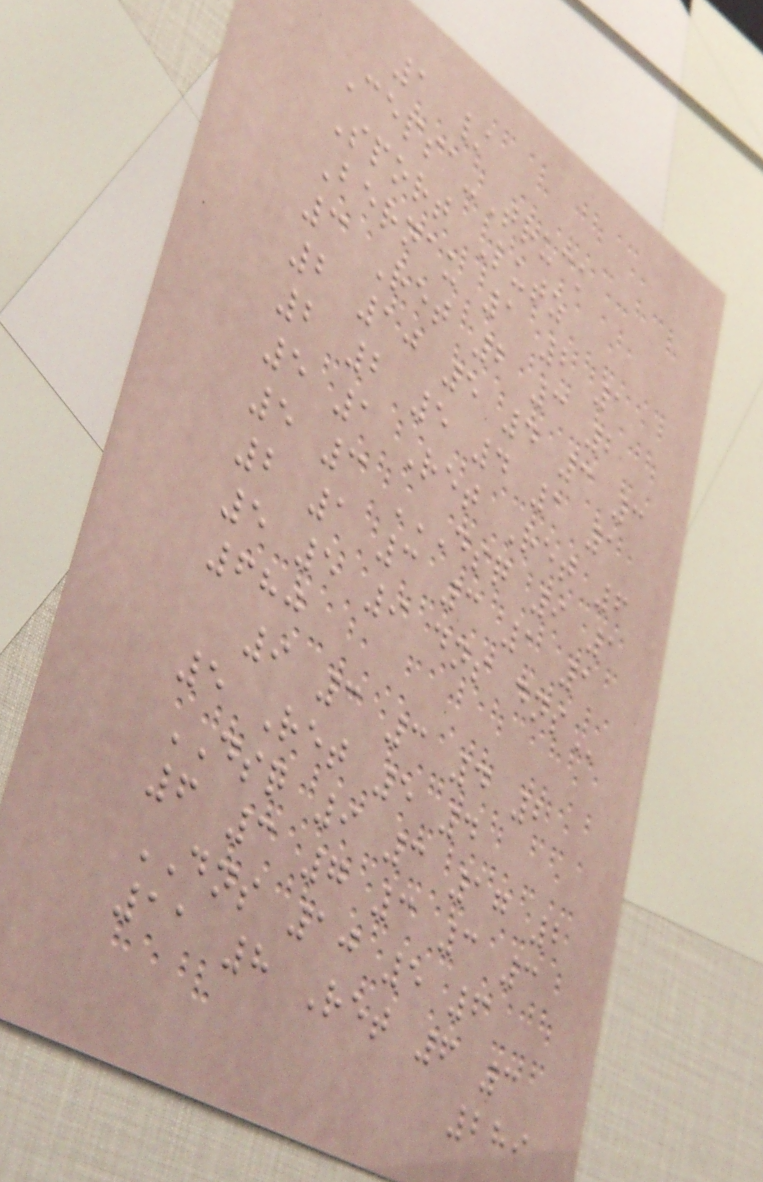1 /
Cepsa-Truck
Sport Lutz
Bernau 1 2 1
3 Ret 2 3 2
2 10 5 4 3 3
2 2 5 4 1 1
5 1 Ret Ret 6
5 3 DSQ 9 1
2 1 3 3 1 1
5 5 9 DNS DNS
680
9 3 3 4 2
5 Ret 5 4
DSQ 9 3 17 2
6 3 7 3 3 3
DNS 10 5 6
11 8 Ret 6 3
289
